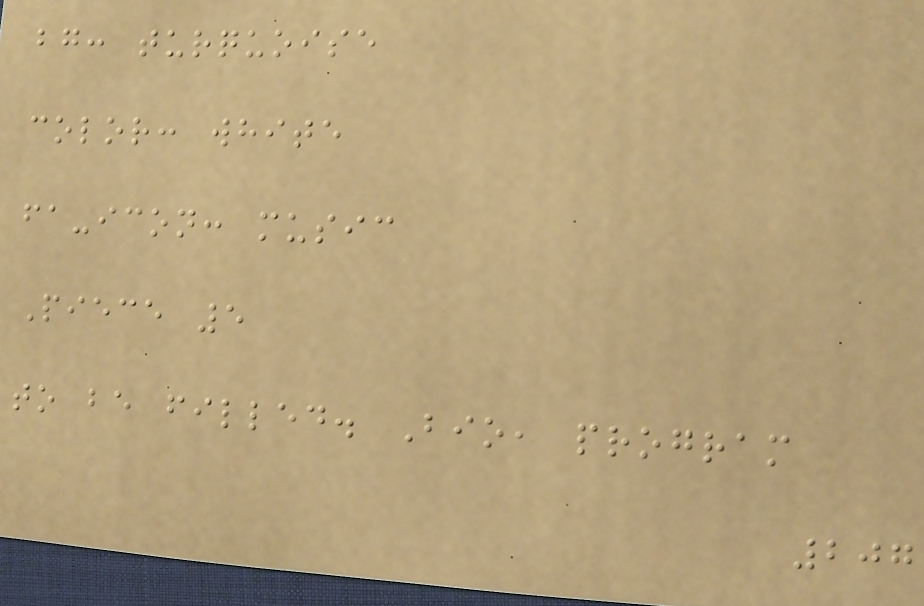bg: turquoise
color: white
fa-icon: music
Piece 5
to be filled. Bio, program
207
